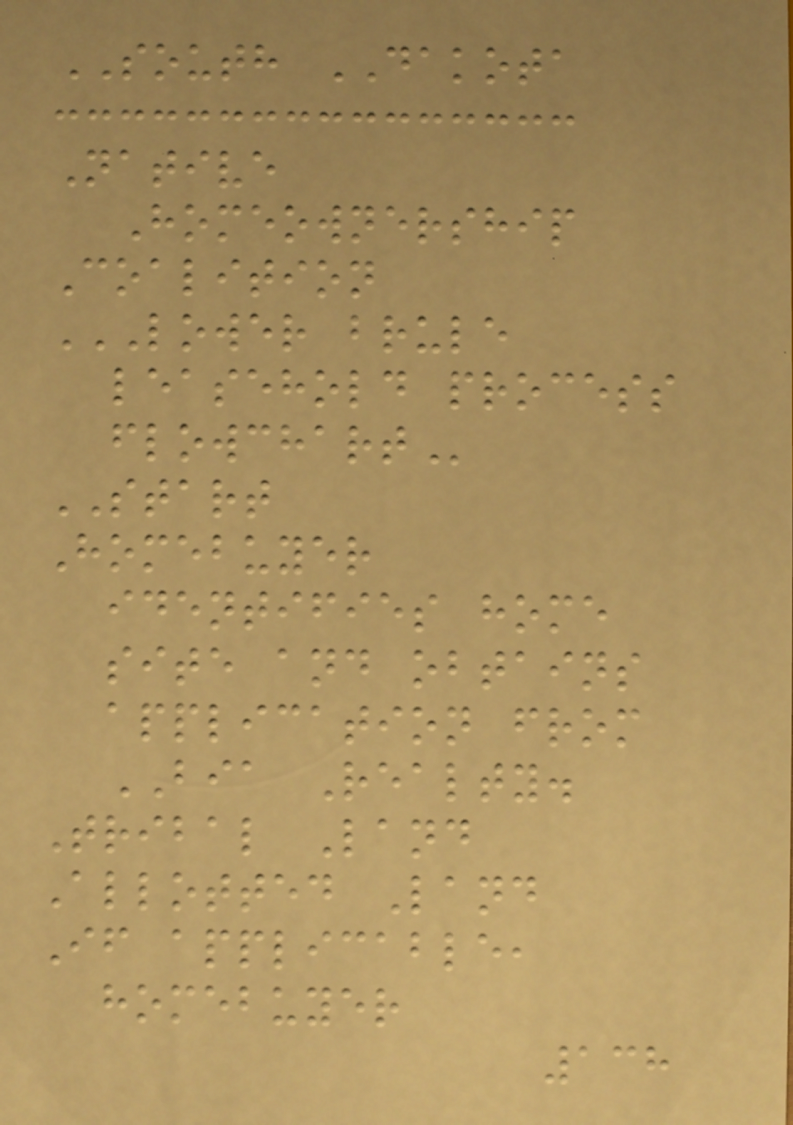SOUTH DAKOTA
Native
Homeownership
Coalition
LOWER BRULE
LEASEHOLD PROCESS
FLOWCHART
START
Homebuyer
identifies home
site and obtains
application from
BIA Realty.
Tribal Land
Allotted Land
If applicable,
homebuyer
138
